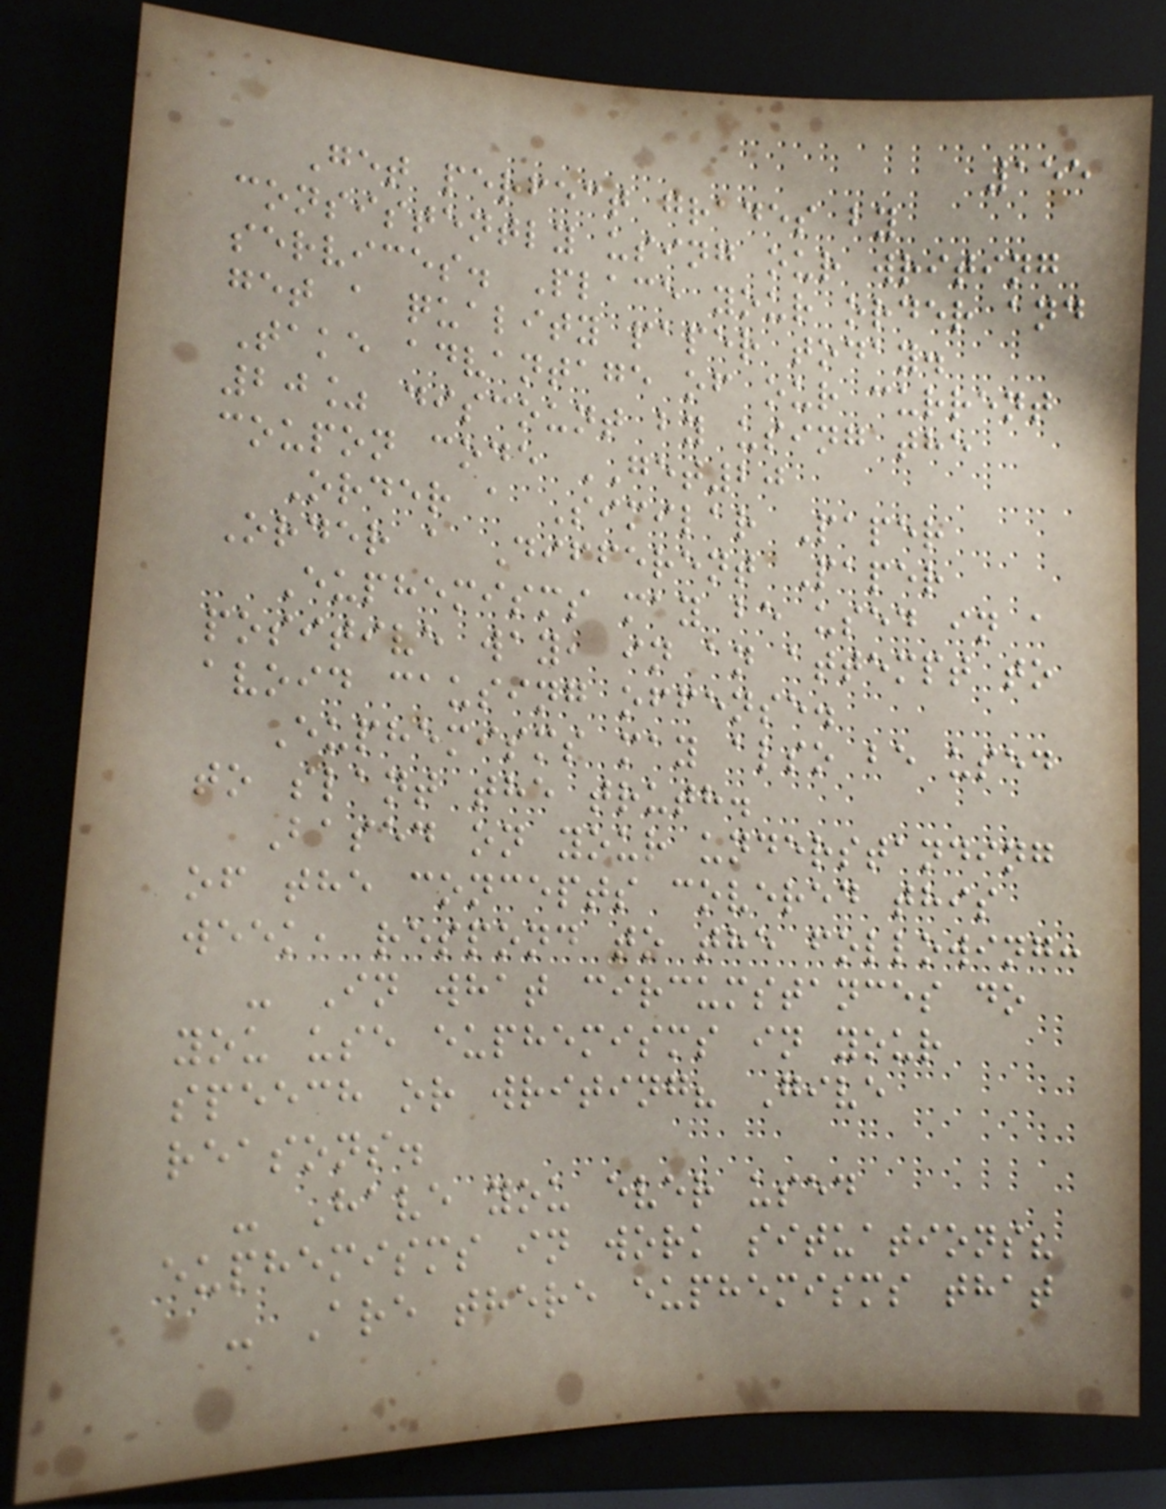155
Get perfect grades by
consistently using our writing
services. Place your order and
get a quality paper today.
Take advantage of our current
20% discount by using the
coupon code GET20
Order a Similar Paper
Order a Different Paper
Euphemisms may be used in a
positive way, in an attempt to
avoid causing offense.
Euphemisms may also be used
to slant the truth.
Based on your understanding
of the concepts covered this
week, respond to the following:
- In what circumstances do
you use euphemisms in your
speech or writing? Give
reasons.
- Have you ever used
euphemisms in work situations?
- Are there euphemisms that
